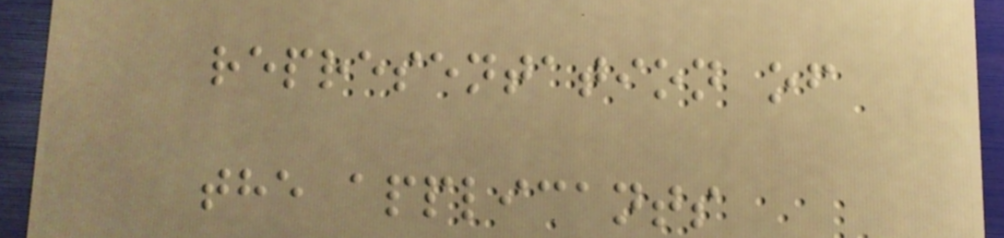representation of
the applicants
